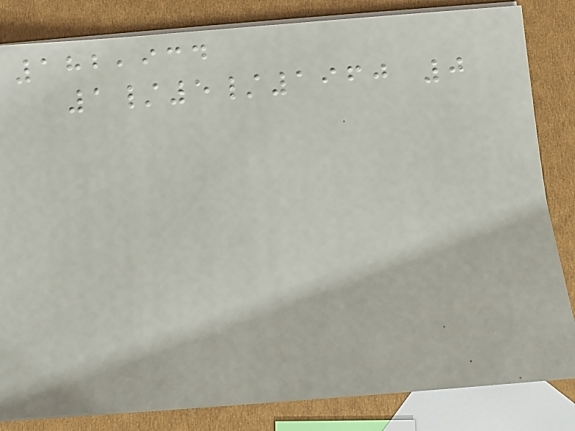182,934
1/5/1960 0
